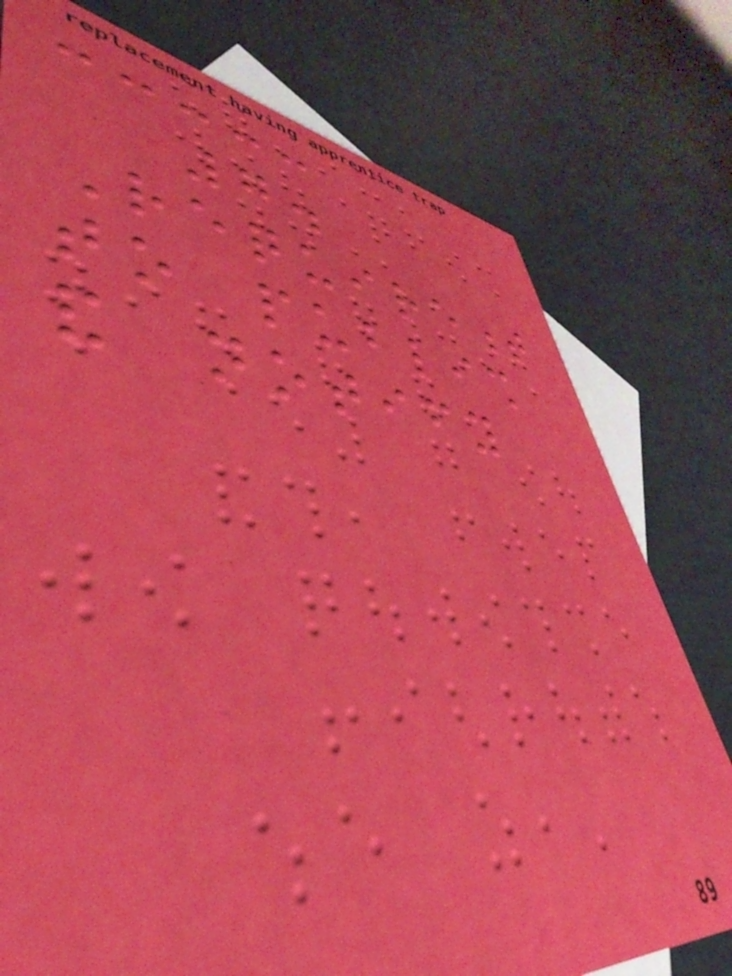7.
Requirement
to publish
and notify
